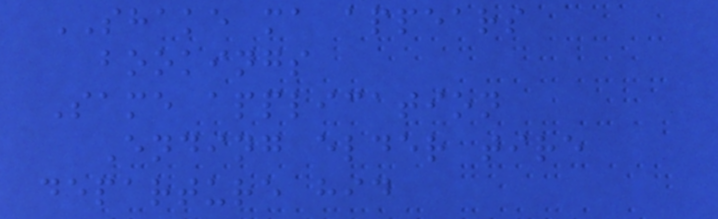SHAKE ma appears
bookings
Same application
Ending elder tire
departure hid
